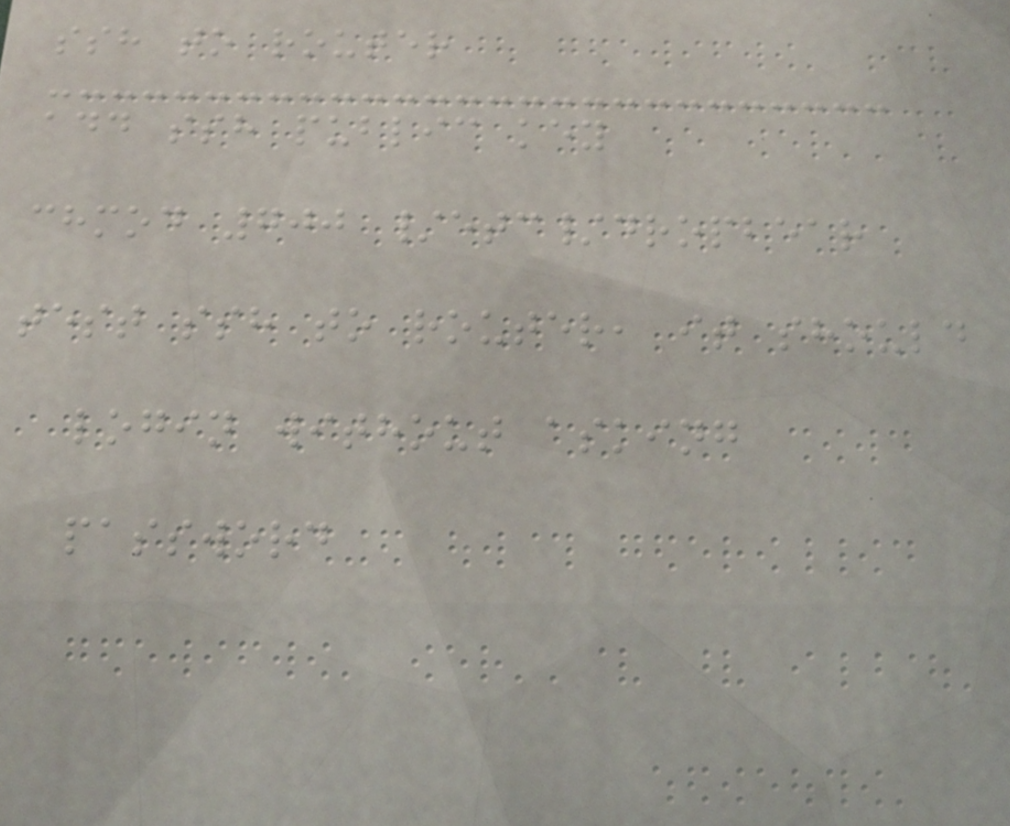ssh to router
add ssh public key
chmod 700 /etc/dropbear
test ssh to router, it should
login without asking
password
